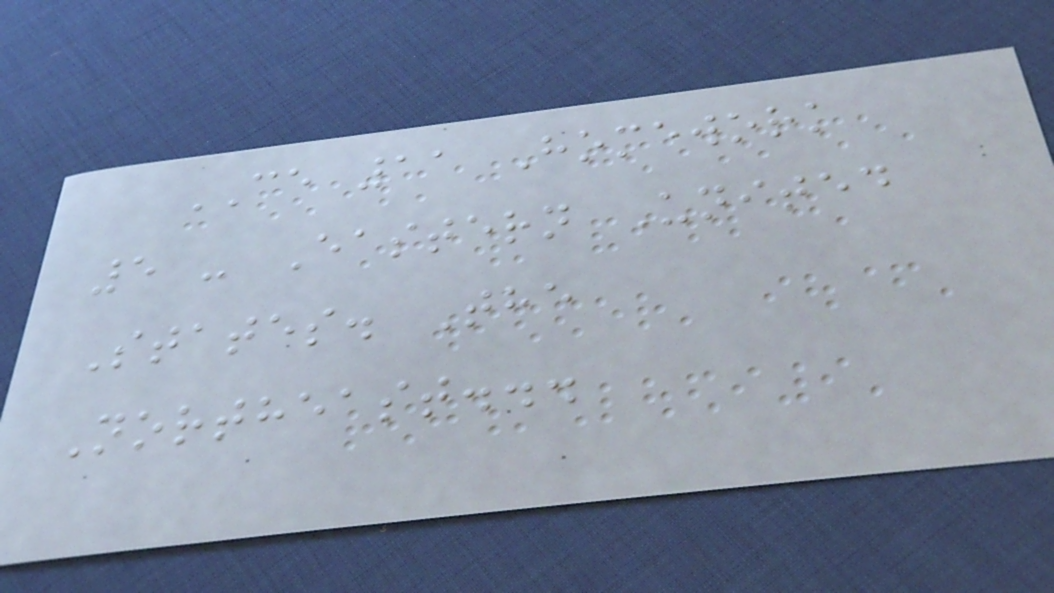CE 11 Homework
5 - Eastern United
States. The
Northeast...
